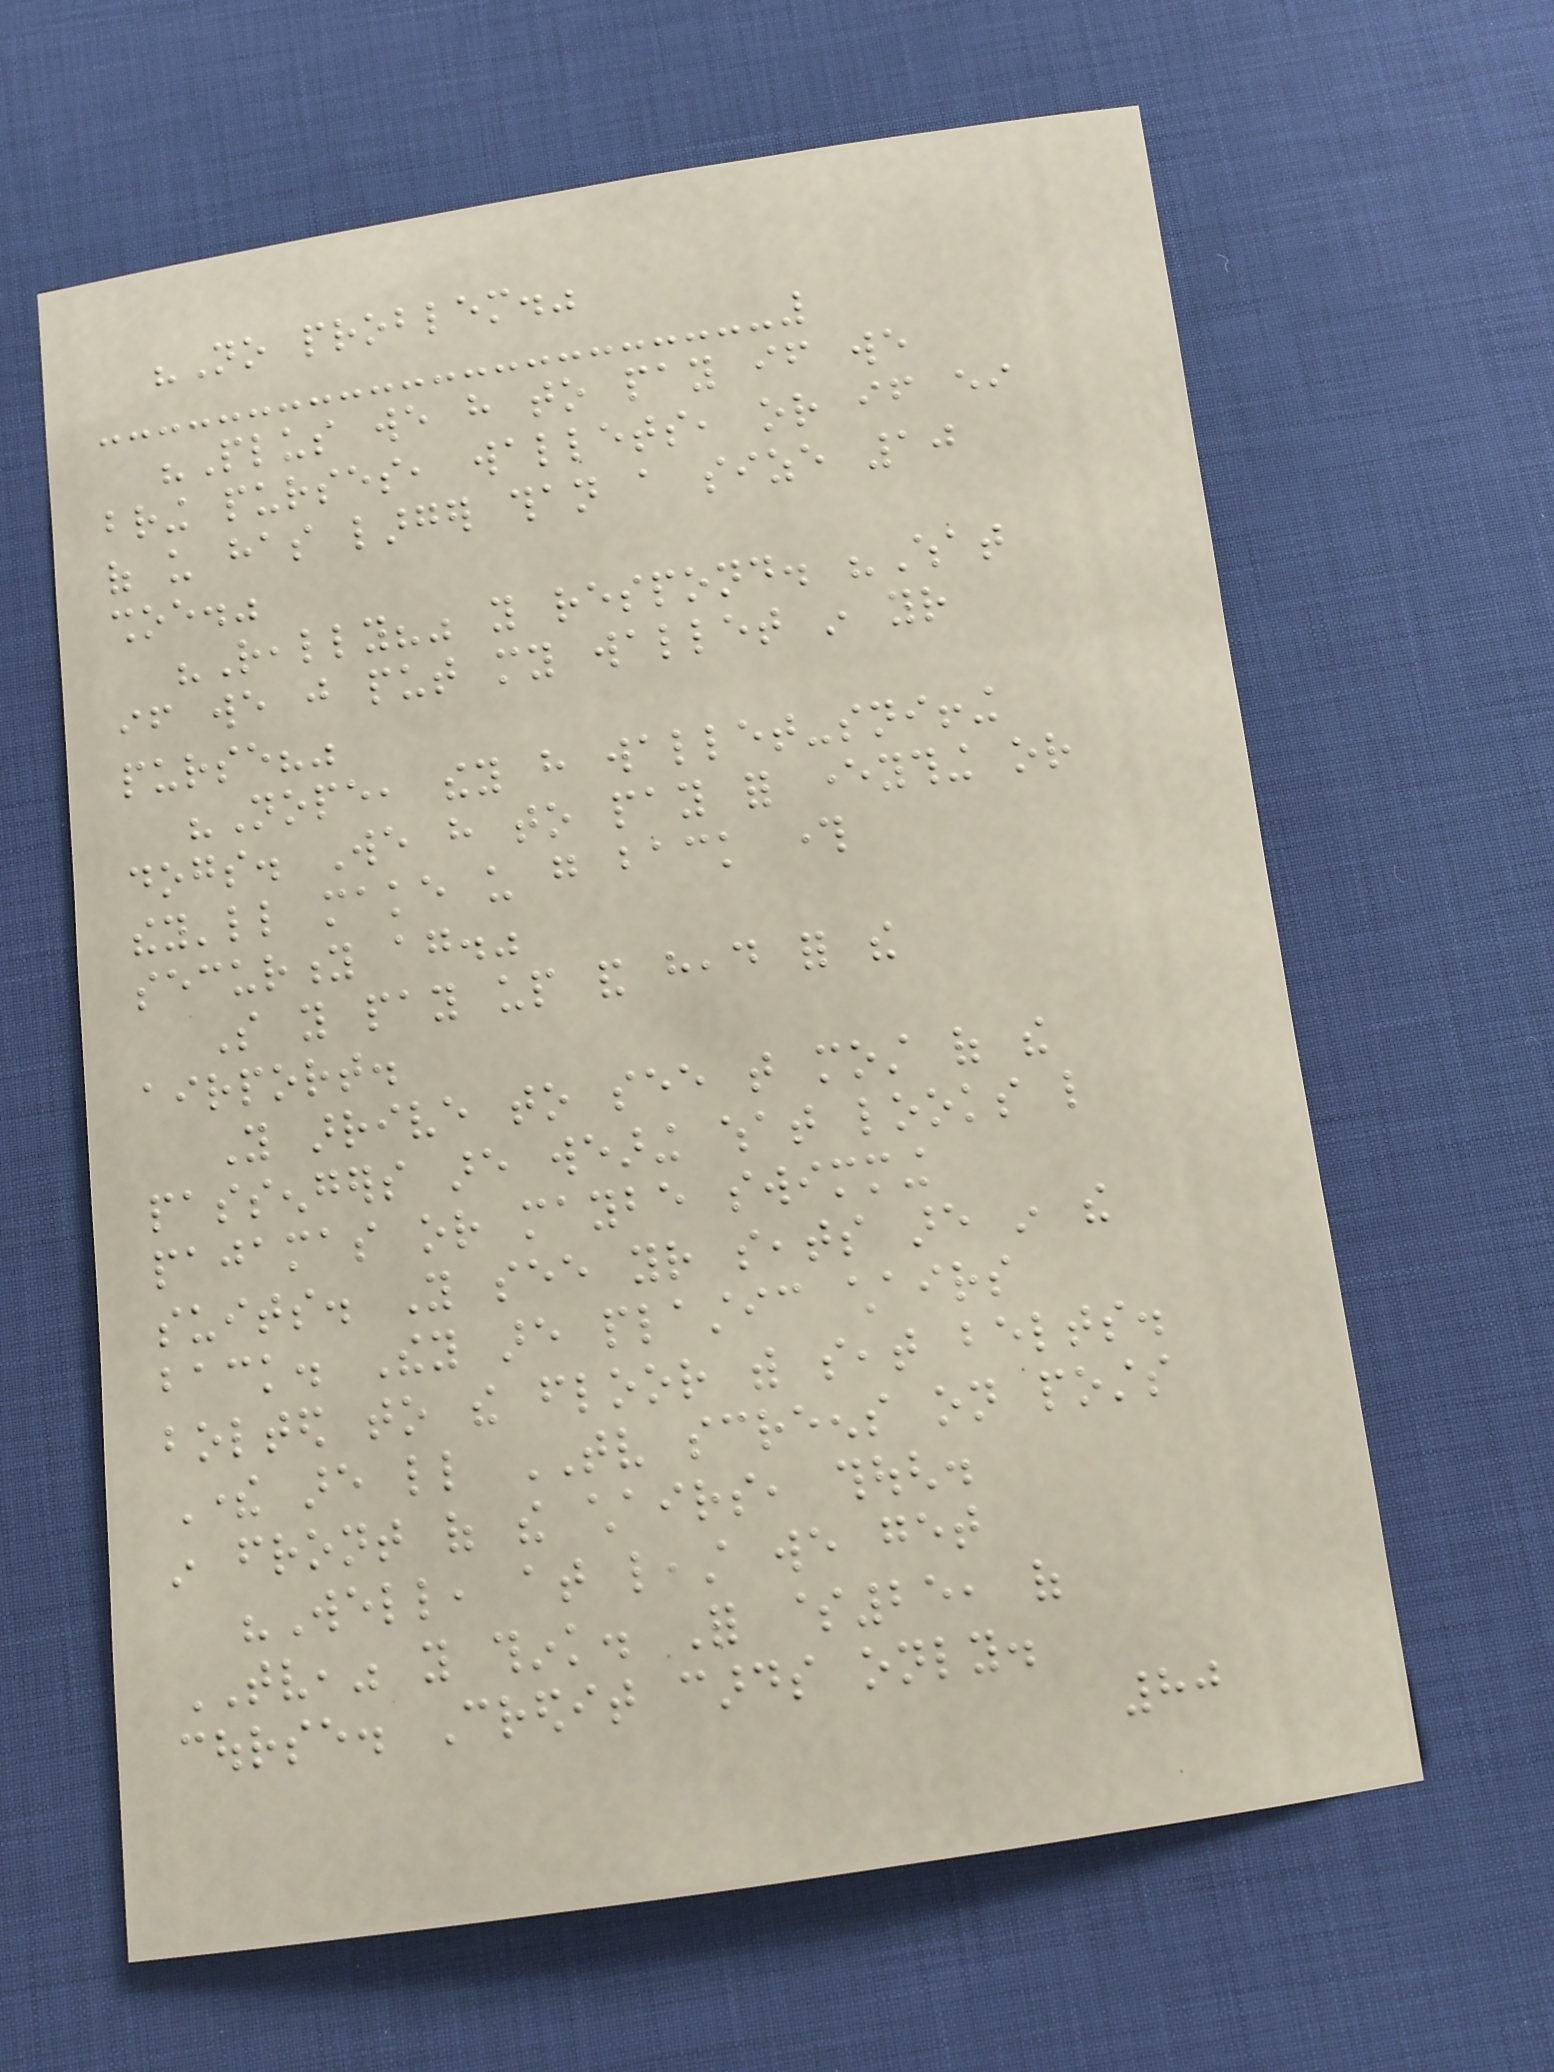"No problem."
"Plus we have to pay if we
bring purses, wallets, or if either
of us has larger than a size 10
shoe."
"Really?" you respond. "What
if we just put my wallet in your
purse?"
"Nope, they have wallet-sniffing
dogs. We have to pay for everything or
they'll make us go back through
security again."
So you pay up and head for the
airport.
You arrive to see that most of the
passengers are wearing what looks like
pajamas or maybe swimming
suits. You see your seats are in the
back. They are plastic chairs
bolted to the floor with seat belts.
There are little TV screens on posts
in front of the chairs, though.
"Well, at least we get
TV," you think. For $25, of
course. Credit cards only.
80
